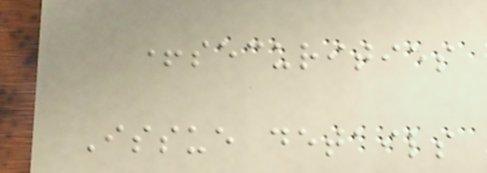+securities
Issue details
